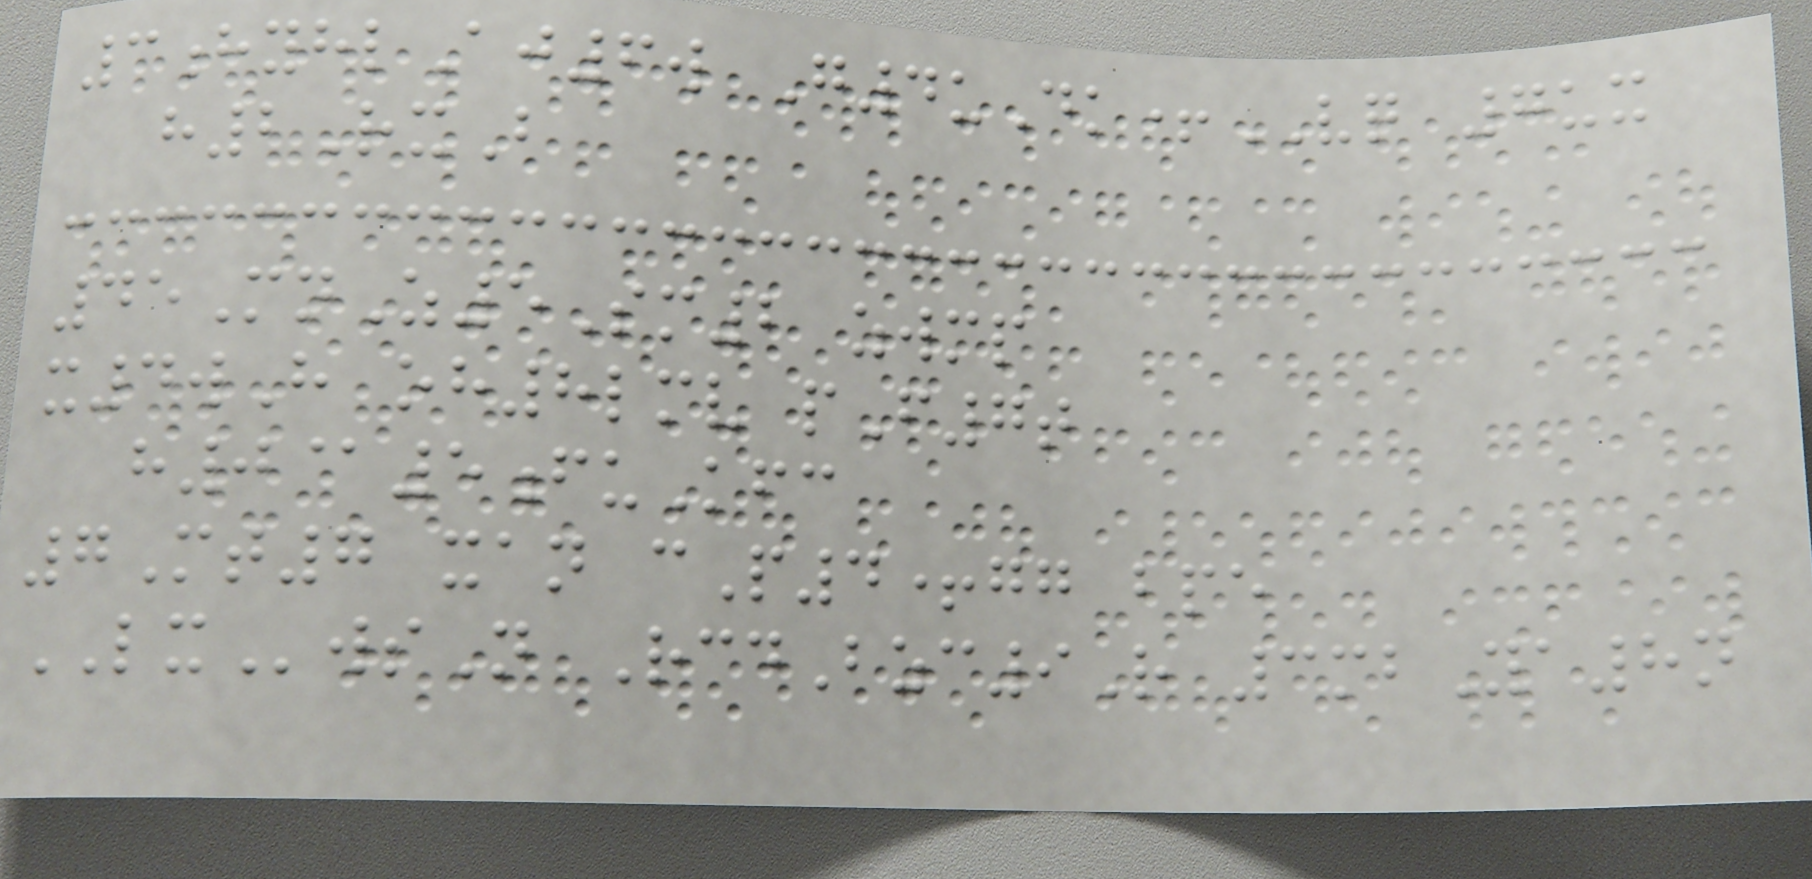3hyhlAj6w G4uDk+VQ 7ux
h2RxB
45MnZ5Sm2 zwmp
x4wH oh8lmv pF7t
h0@5fuKfc
7Mt7 xan cP4+gg bpe
LXwsN RcdBzc9R 3mbYa8n
